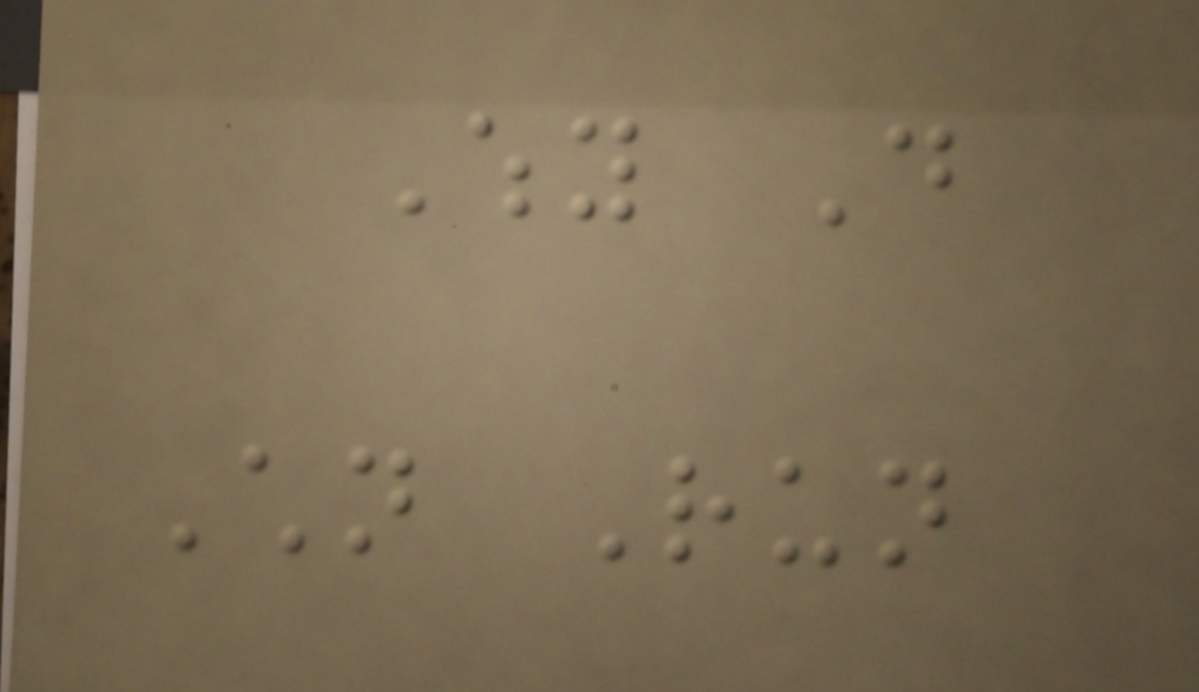Why Do
Children Run
